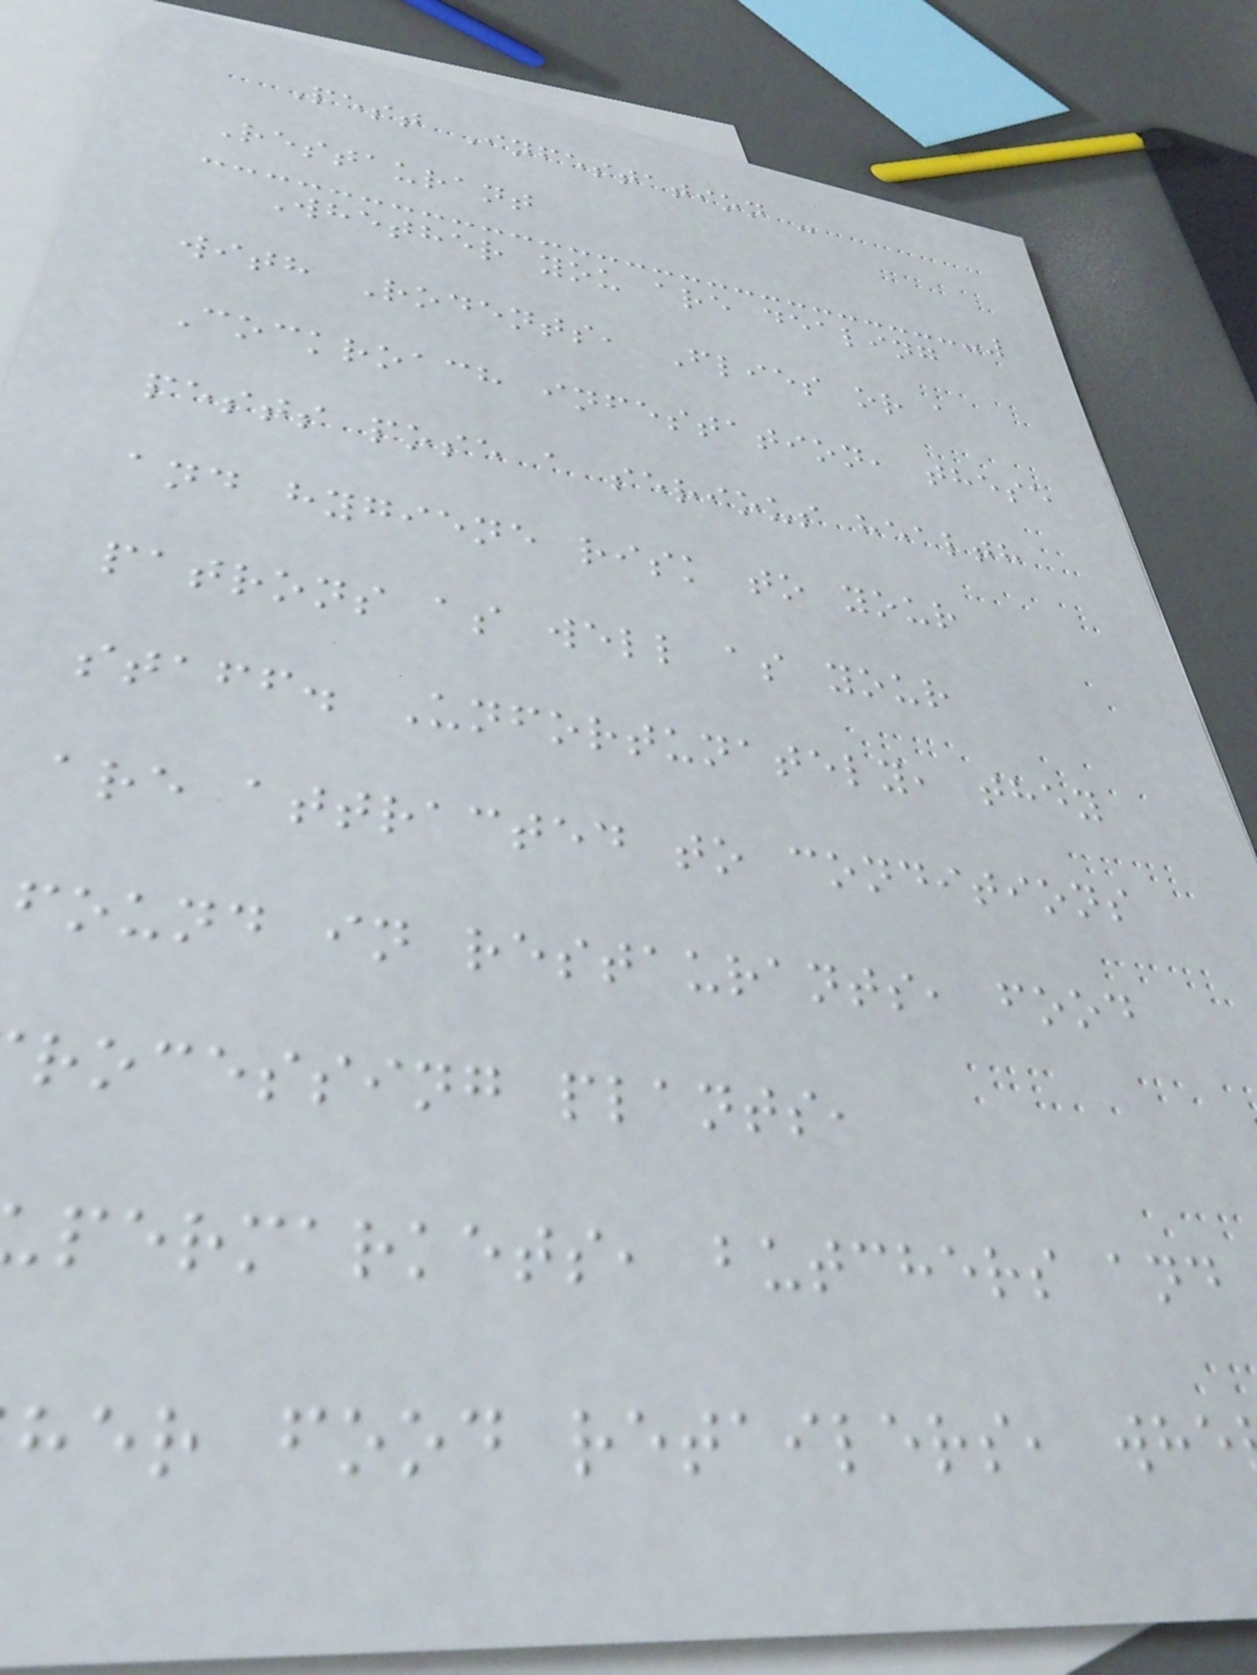Pest Infestation -
Restaurant
Whether you are dealing
with Rodents, Flies or a
Cockroach infestation, these
pests pose a serious health
and hygiene risk to your
patrons as well as your
staff. Unfortunately, they
are attracted to conditions
found in restaurants, food
rocessing plants,
permarkets, butchers and
her food retailers, whe
